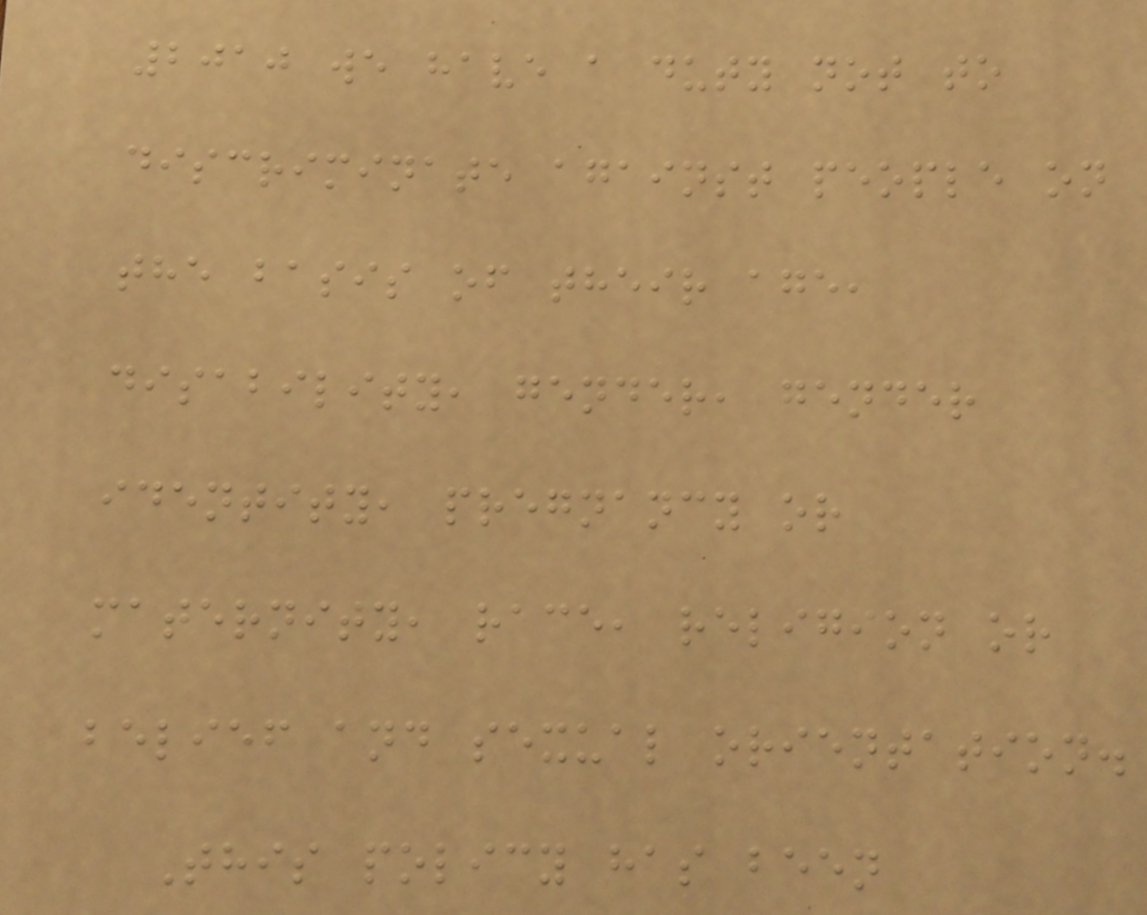2010 we have a duty not to
discriminate against people on
the basis of their age,
disability, gender, gender
identity, pregnancy or
maternity, race, religion or
belief and sexual orientation.
This policy has been
